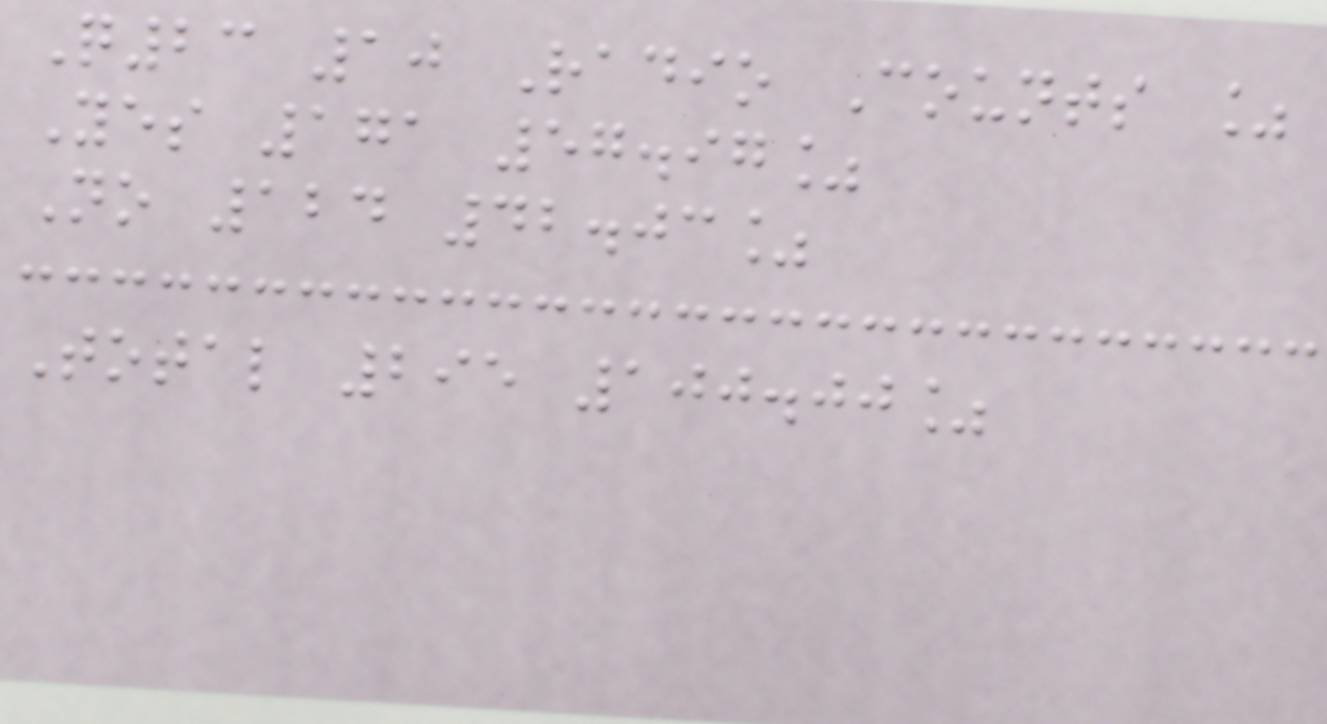Q23 10 Radio Counts %
Yes 171 57.97%
No 124 42.03%
Total 295 100.00%
